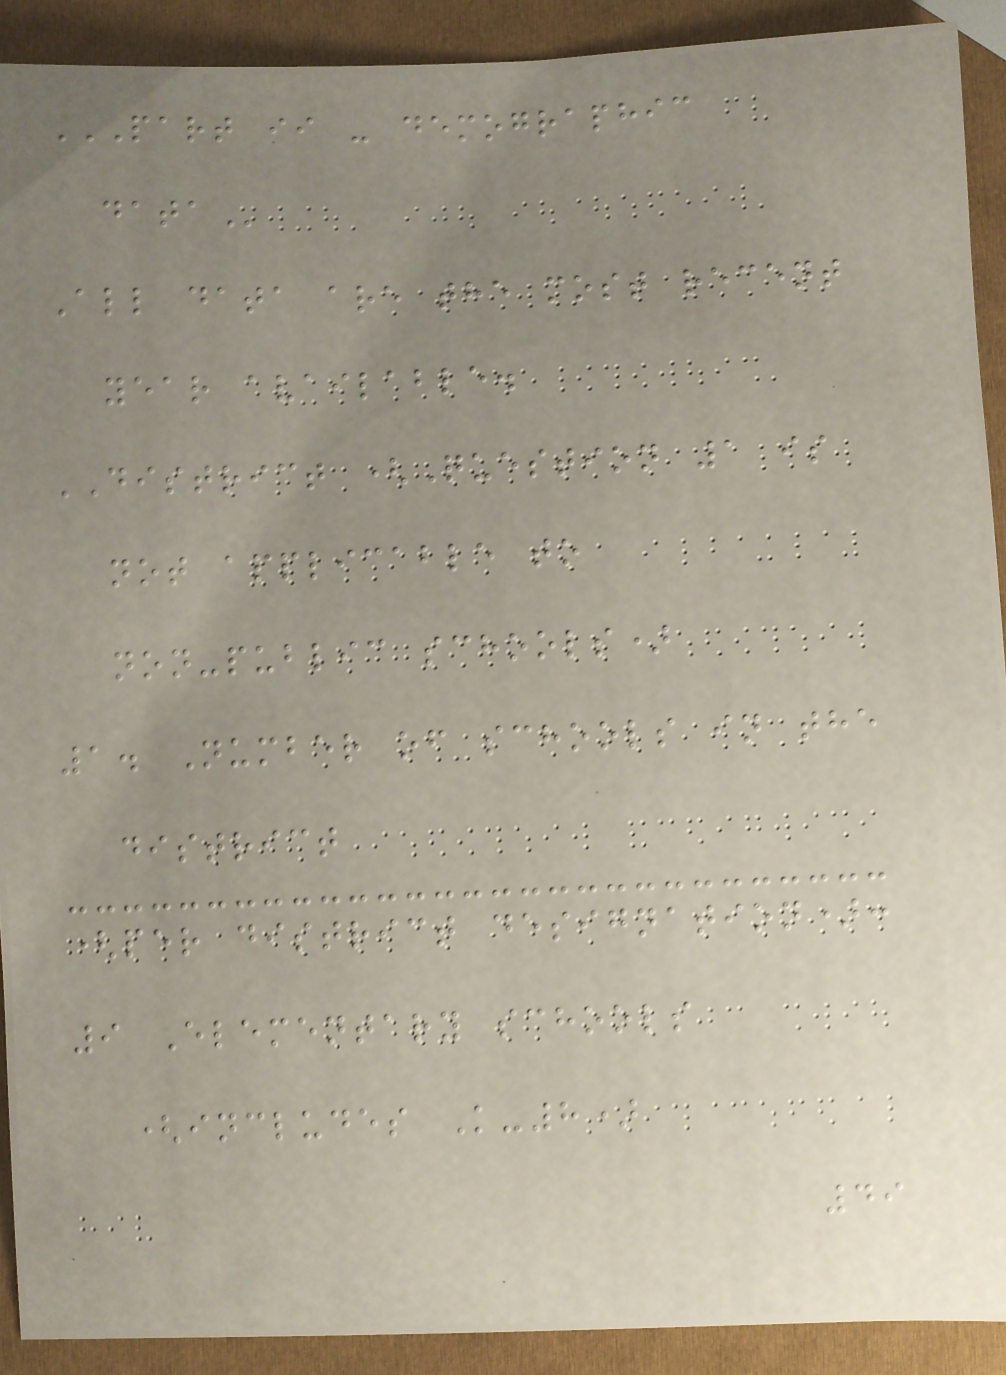PART II - DEMOGRAPHIC
DATA
All data are the most recent
year available.
DISTRICT (Question 1 is
not applicable to
non-public schools)
1. Number of schools in the
district
(per district designation):
9 Elementary schools
(includes K-8)
49
